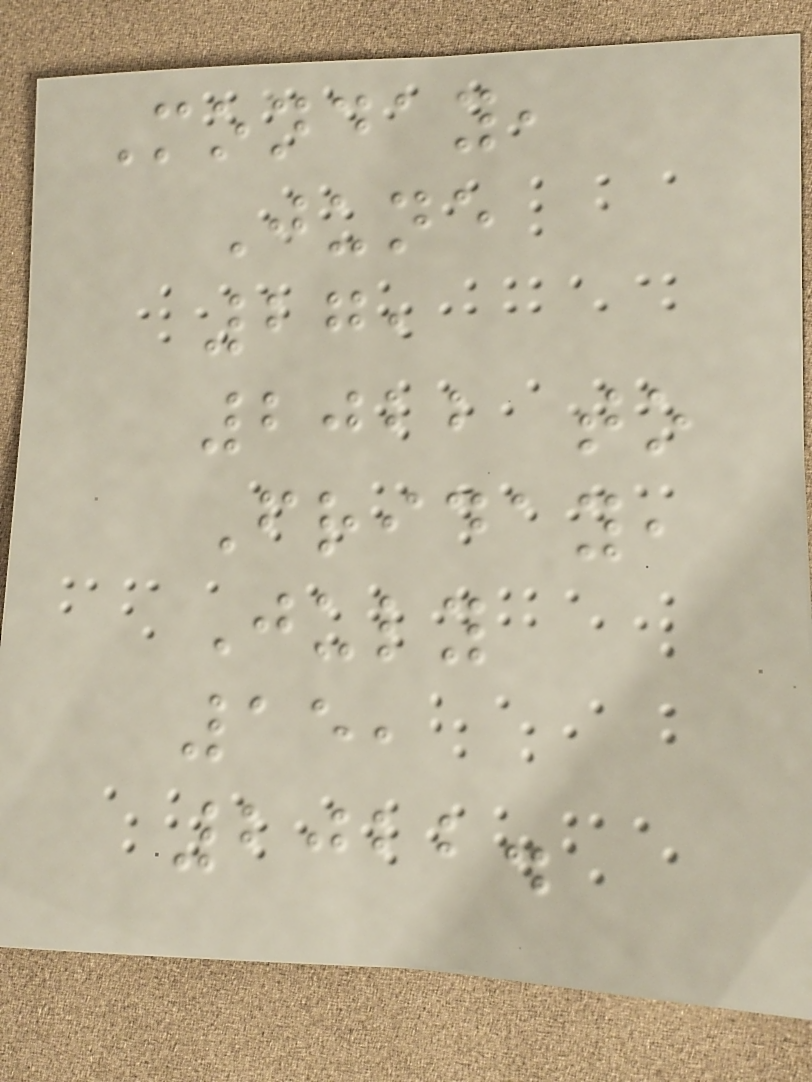Monday,
June
27,
2022 to
Friday,
July
15,
2022.
